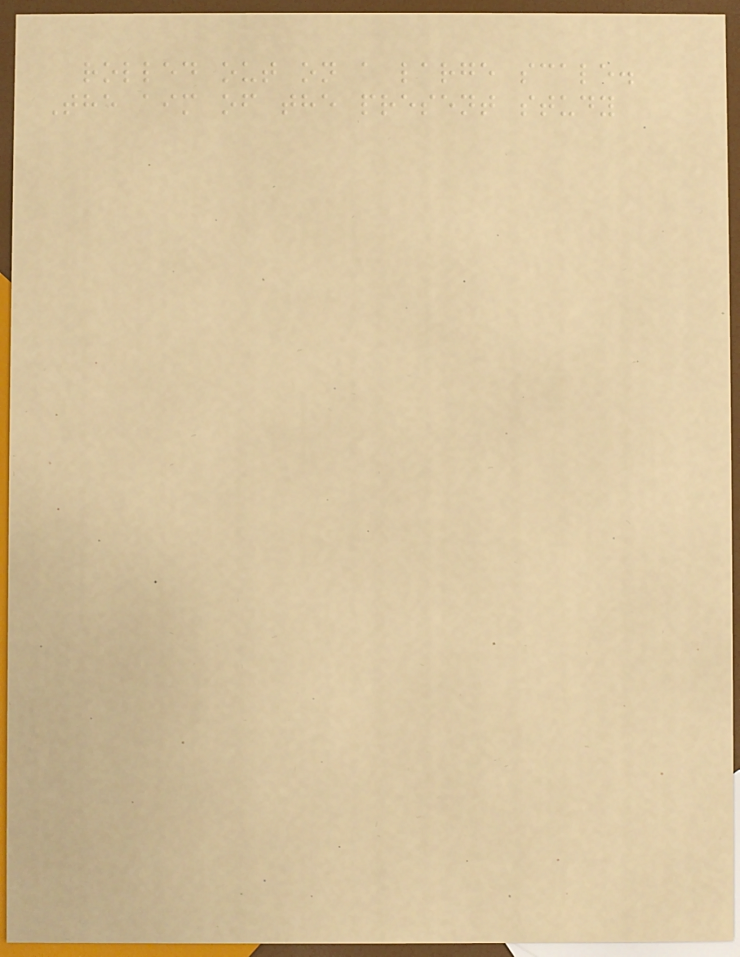rolled out on a large scale.
The aim of the present study
